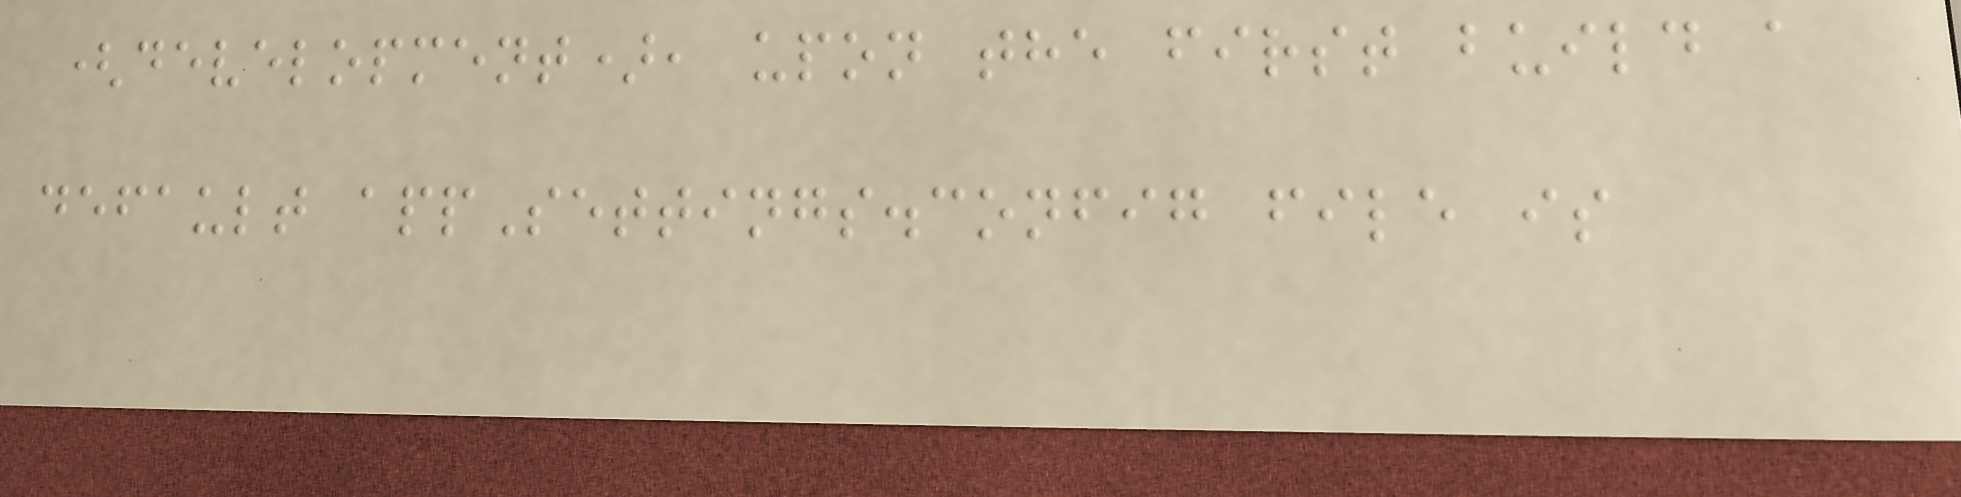(development), upon the first build a
default appSettings.config file is
